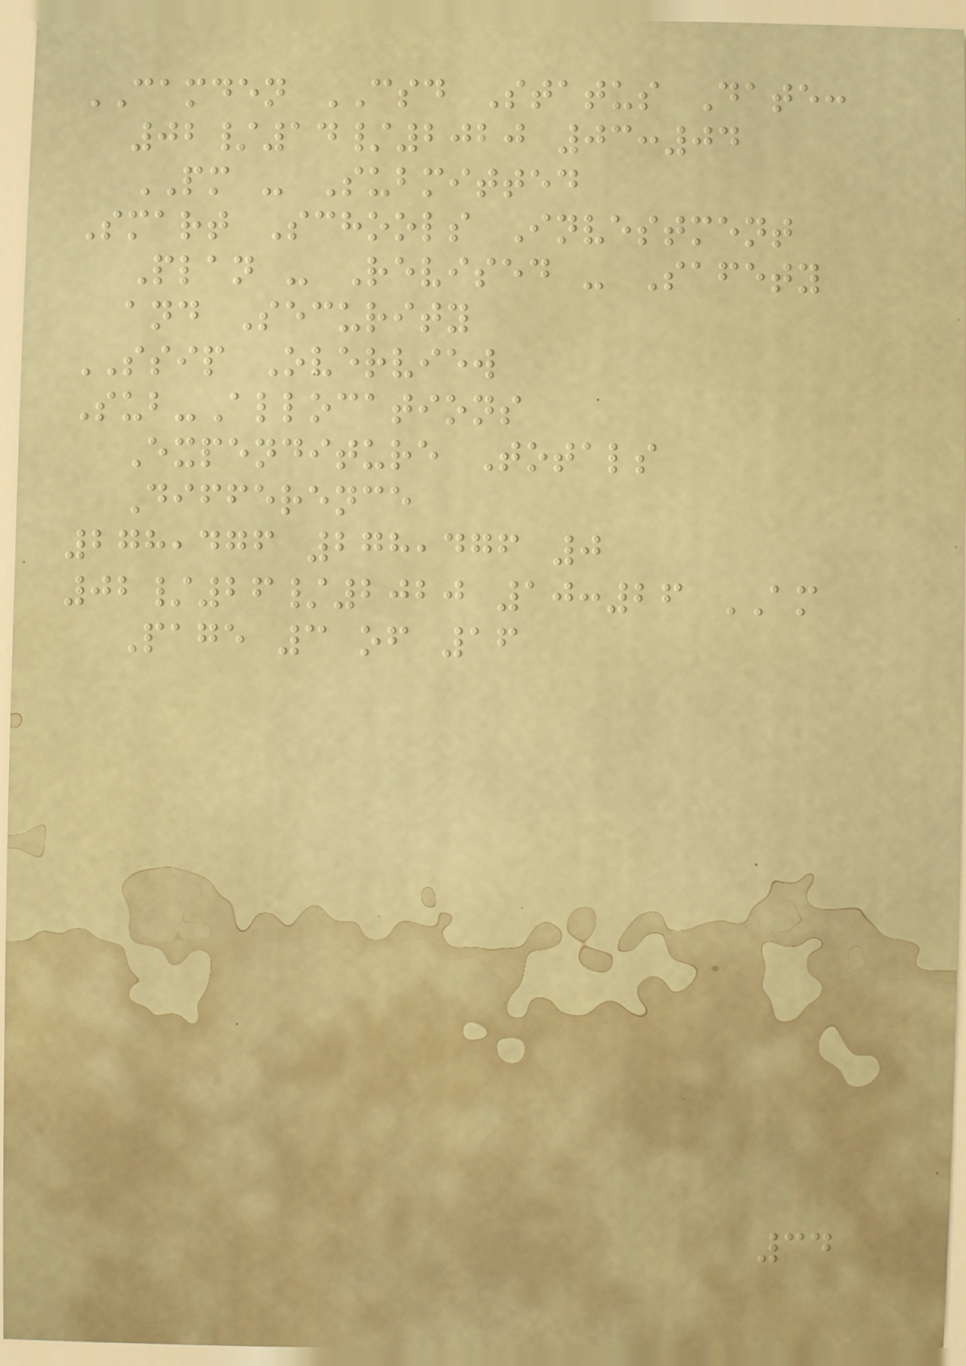CAMDEN CSD Status Date:
02/14/2020 03:04
PM - Submitted
Smart Schools Investment
Plan - Revised - Safety
and Security
SSIP Overview
Sub-Allocations
Expenditure Totals
Difference
278,476 278,476 0
02/26/2020 10:26 AM
Page 3 of 16
34
